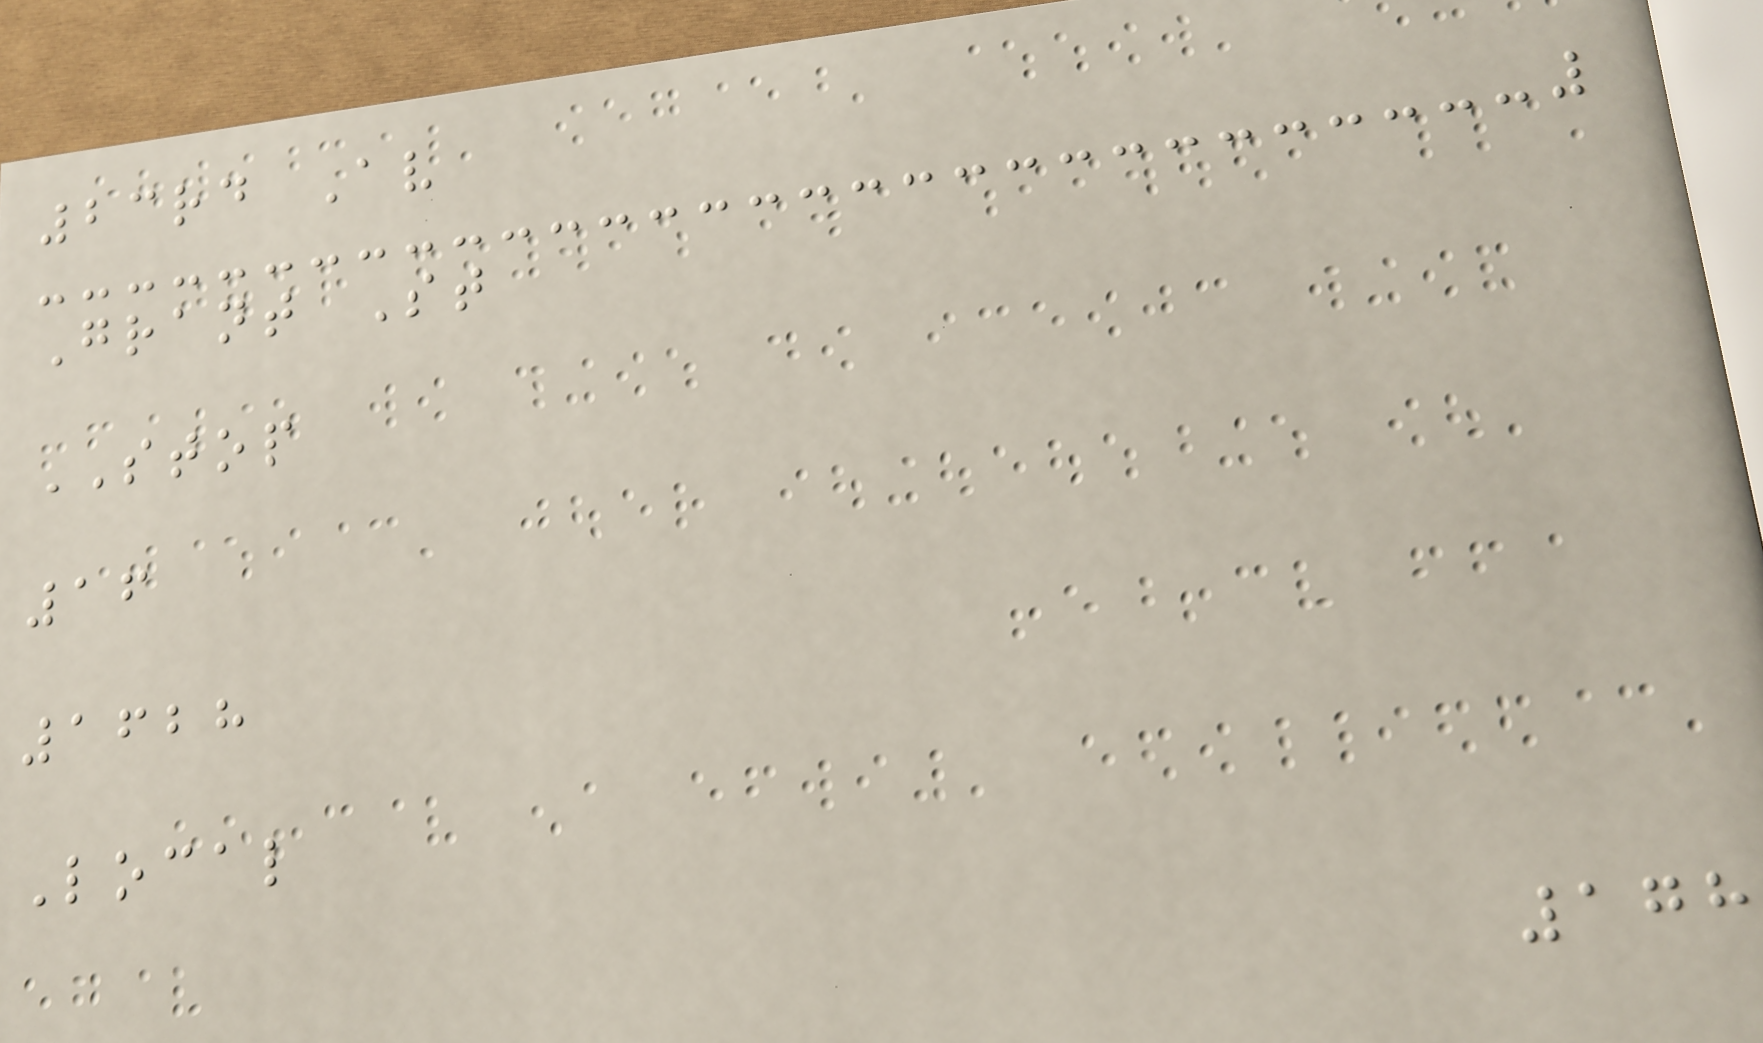23rd Av
Grant St
STOP
16
1628
Local
178
